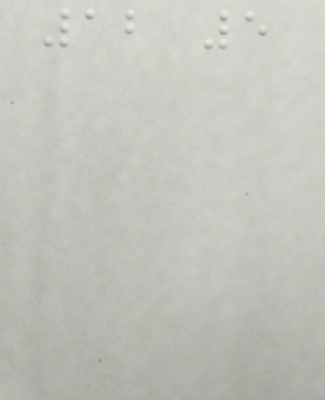12 5
